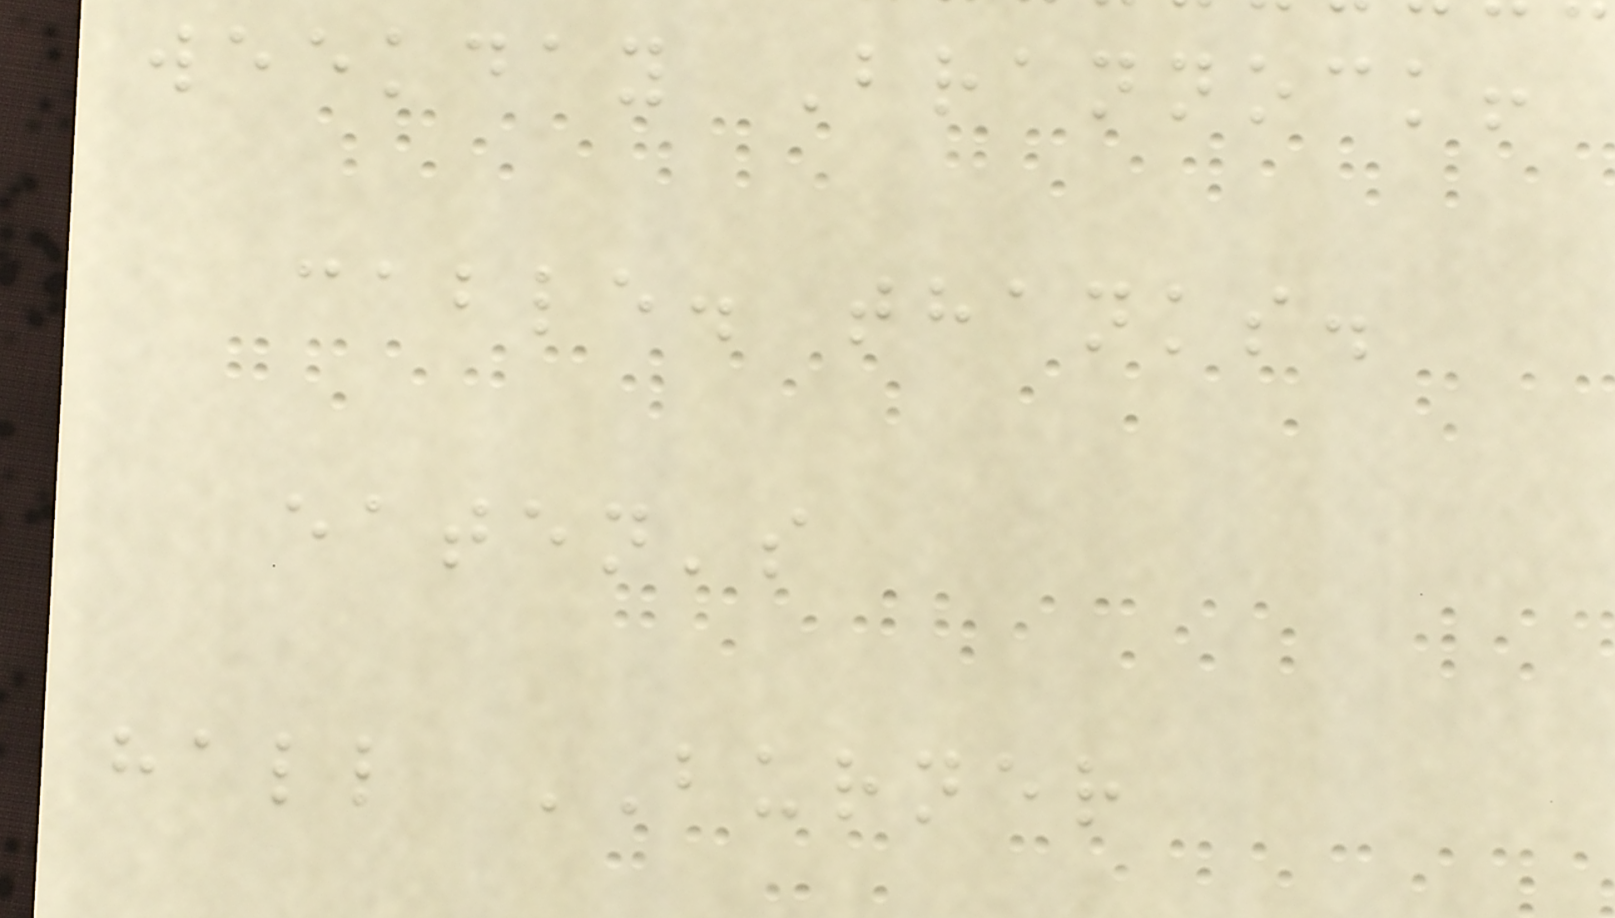weekday Brannock!
cable. thanks.
eaten's
hall BURNER
